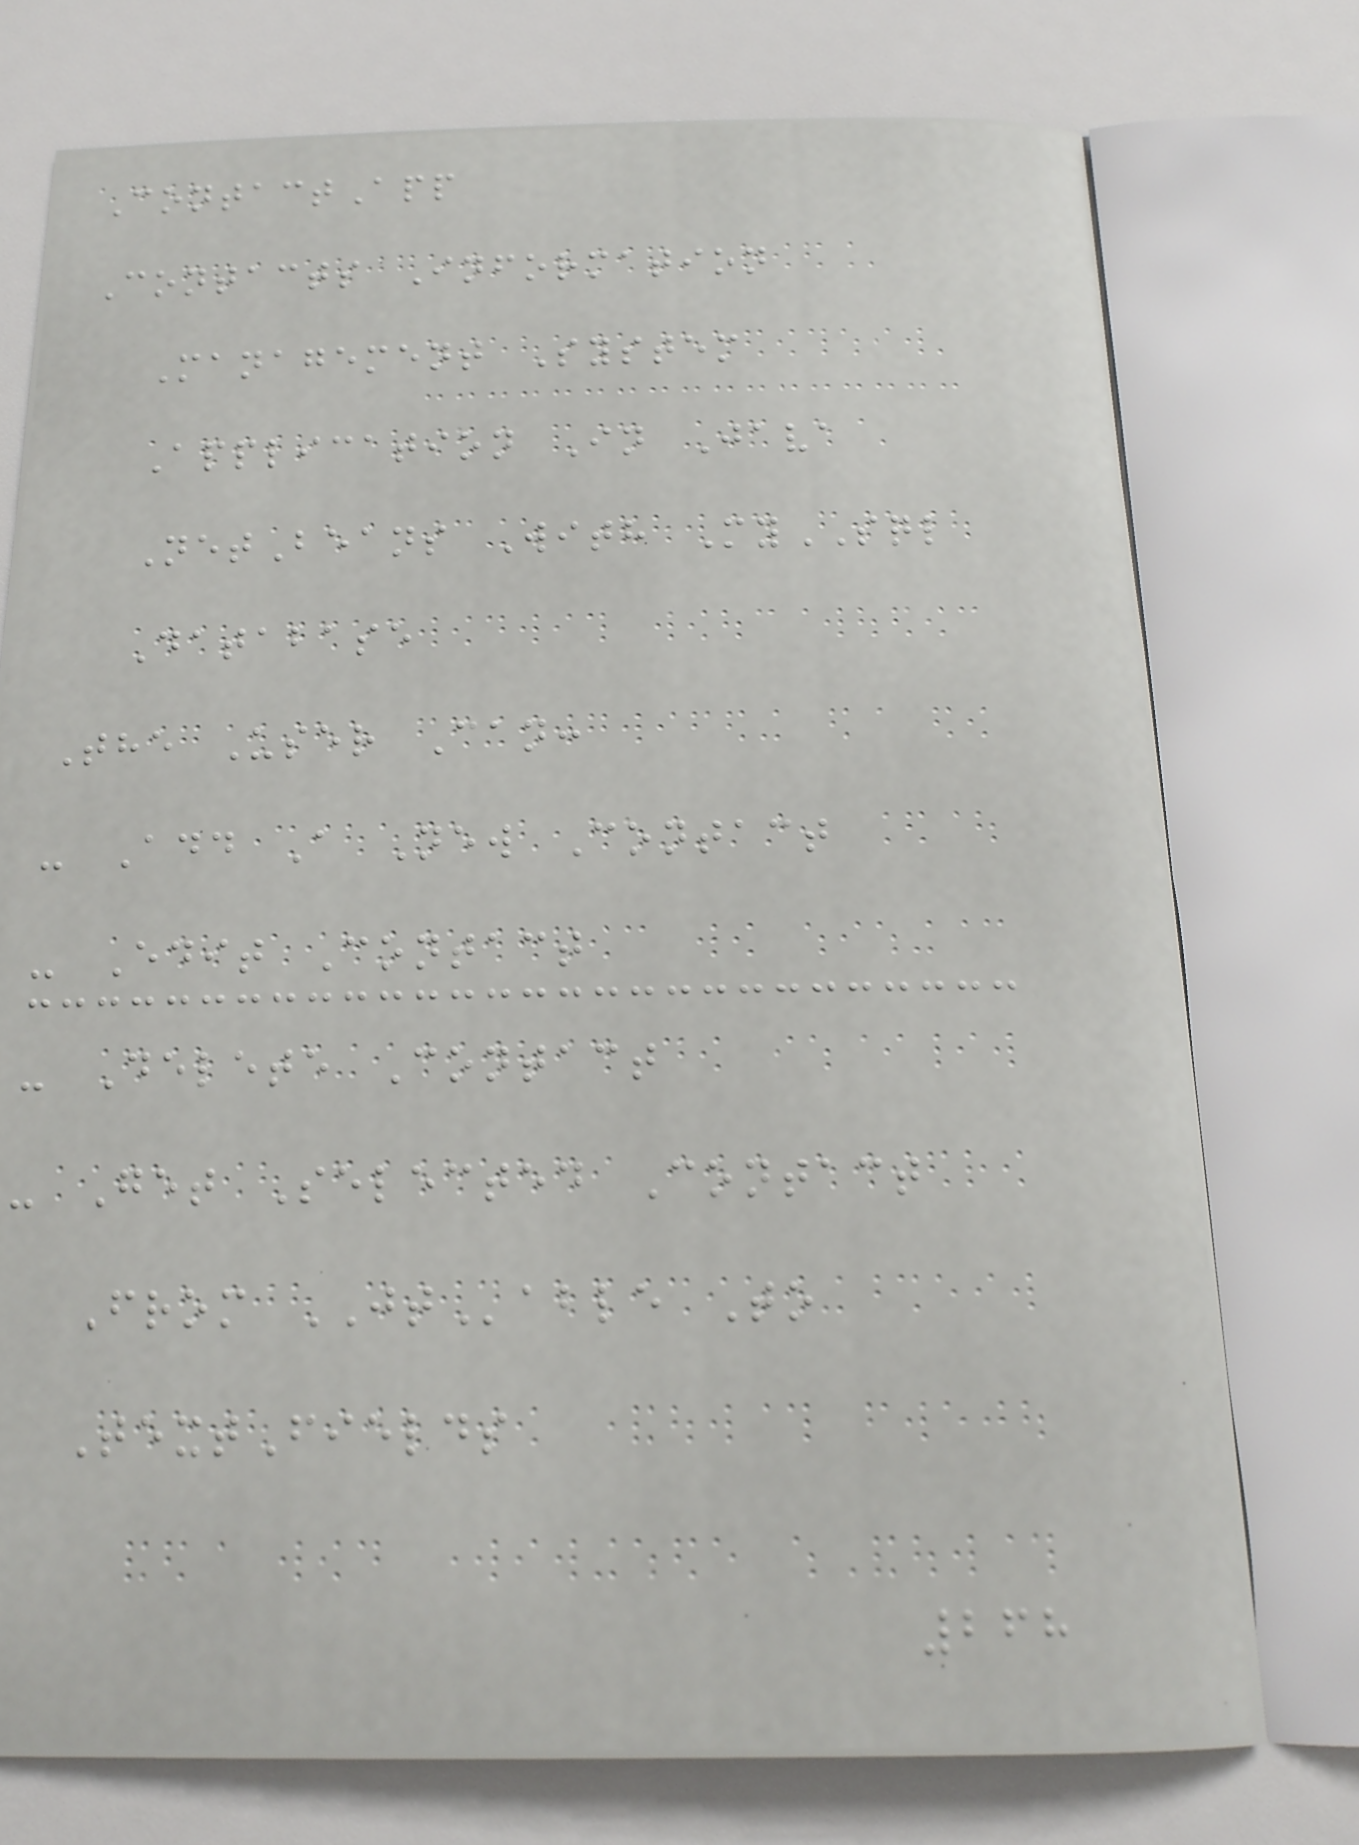ContactApp
Contacts Information
Management System
Application In Java
NetBeans With MySQL
Database
The User Can:
- Add A New Contact
- Edit Contact
- Delete Contact
- Get Selected Contact
From JTable To
TextFields
268
